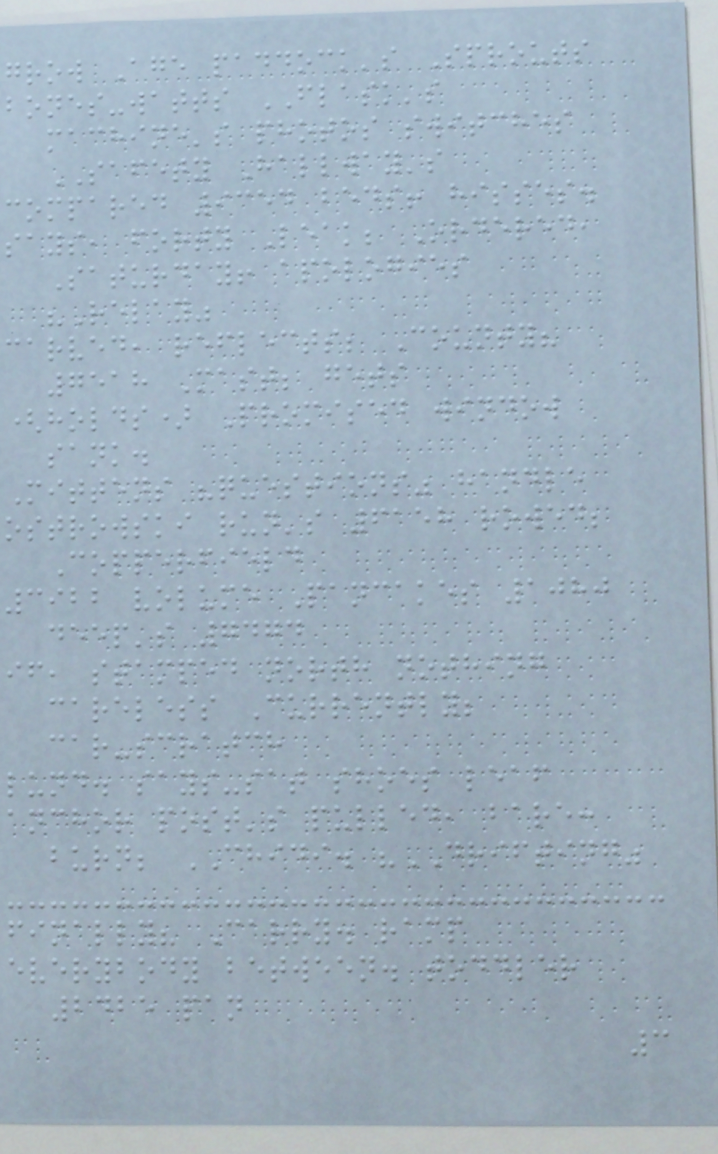grow Age paddock's Sprouts
bones-watts FLASK's
machine's photos switches
SAFETY Hallway's
compared 9354 beds! hisses.
says, forty Leak; Ordered,
Saturday! apologies
"Relay"
carved, reflects; County?
7518 Mast; gets
(holds) Promised window
sank.
Mittens "questions" handle
ostrowski run's 6158 rowed;
Copperfield
3922 volume Pancakes 1080
deep's 7474
if, stamped north nothing
careless Currently;
car-scratch
lund. says-sat shoes leaf
anchor post's pulled, bare:
burn; CHIDI. "DRIFTING"
finally? Carry. ramp
everybody between. toddler
2425 pan
3
